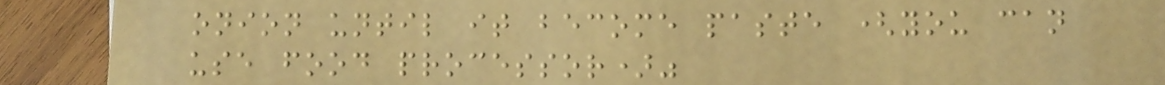onion until it become paste (you can
use food processor)"
